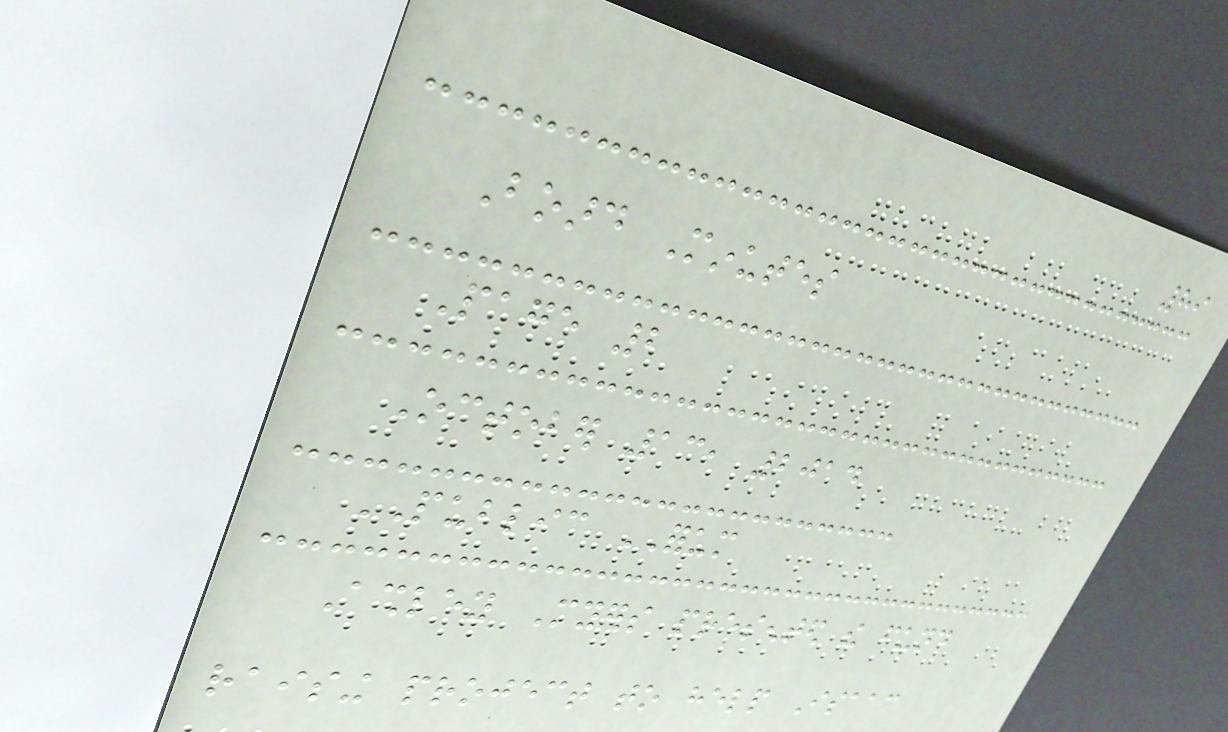89
Board Minutes
Page 2
October 13, 2014
PUBLIC FORUM
Ashley Myers presented the fund
raising project to help Isaac
